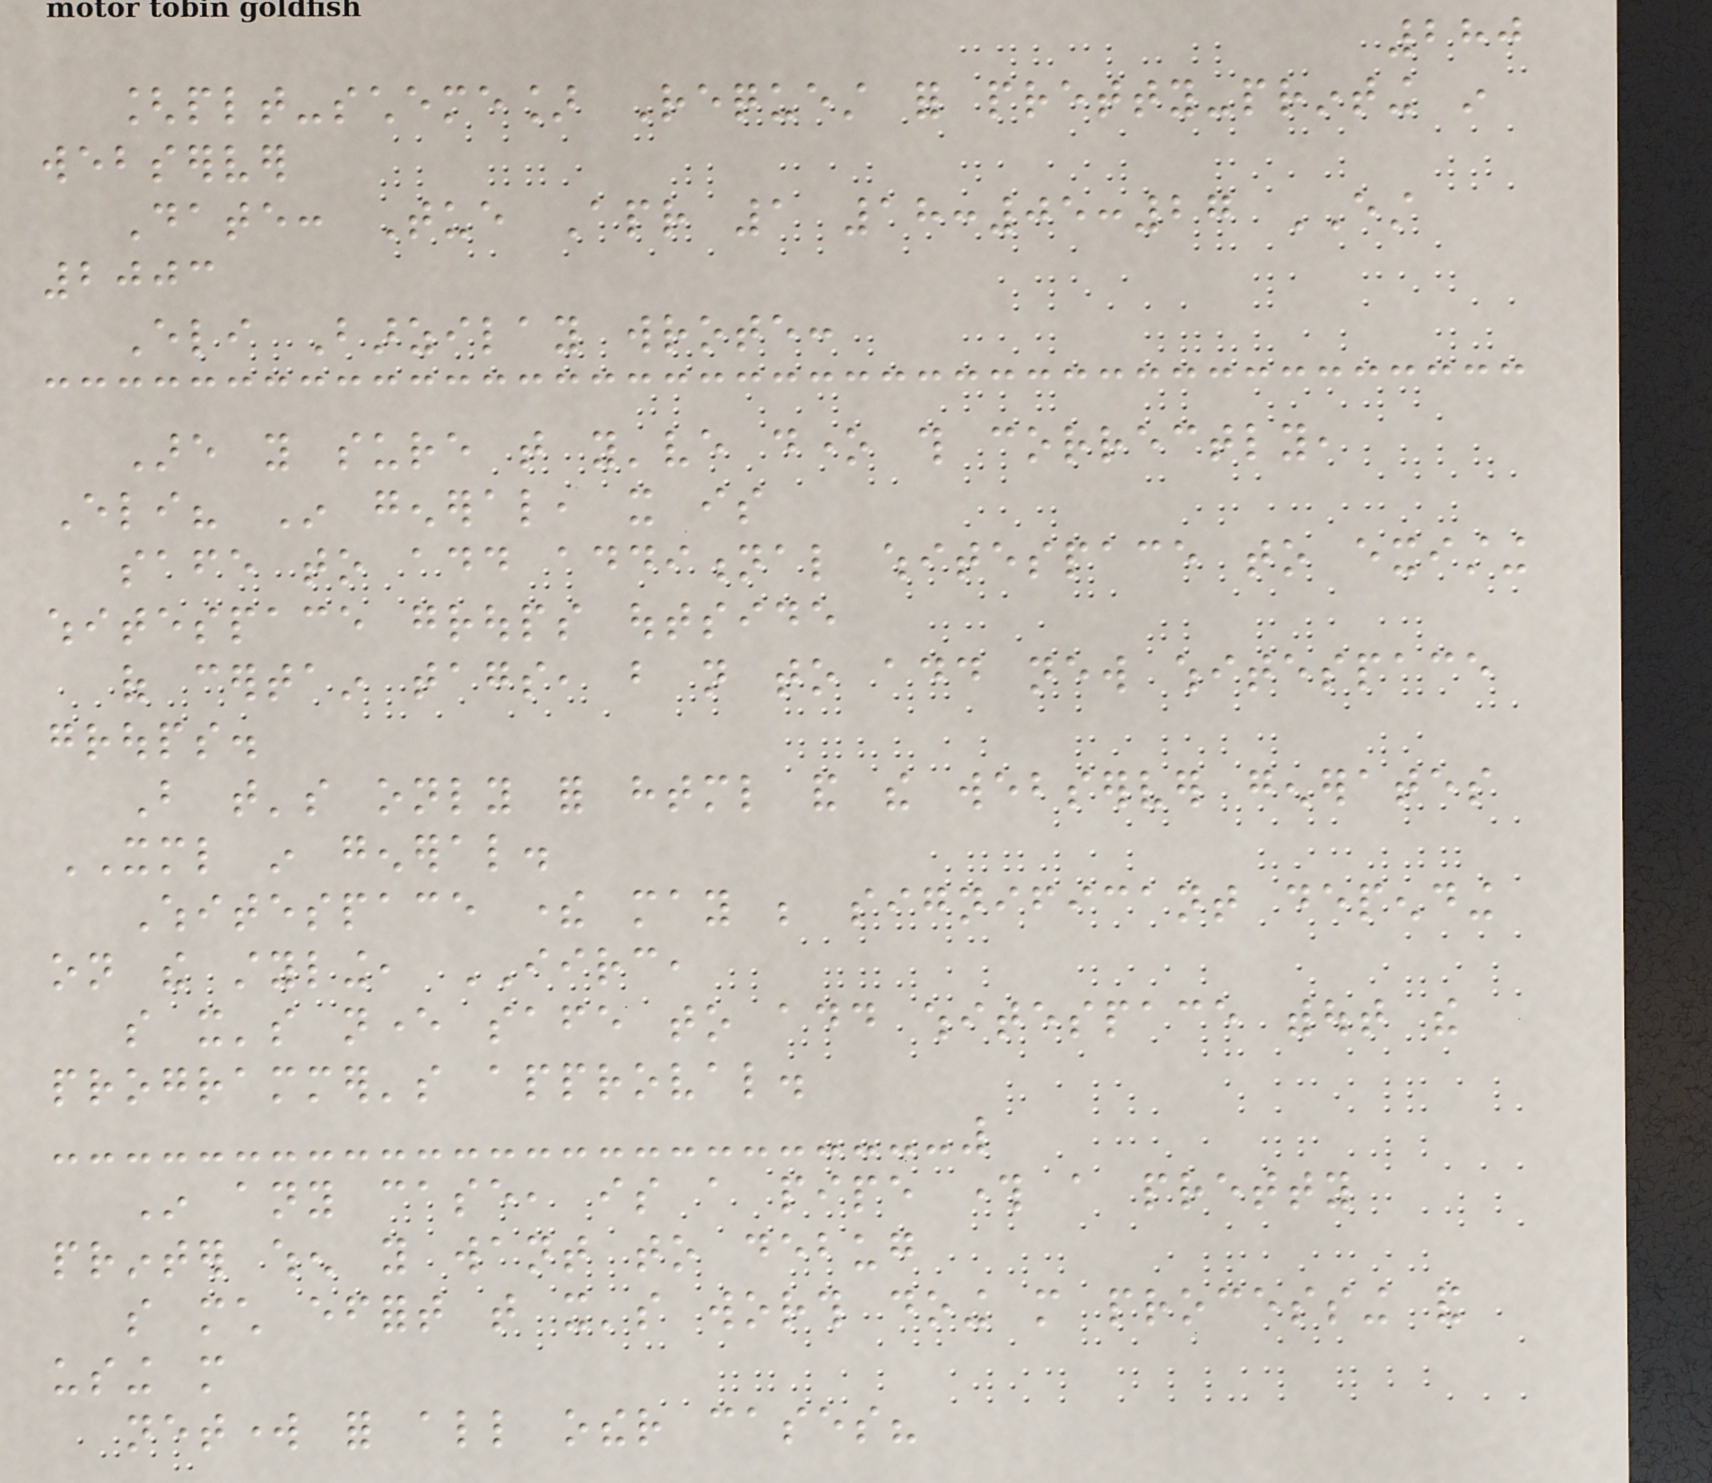280
[plt-scheme] Request for pretty-printing in
webserver
Date: Tue Apr 1 18:05:27 EST
2003
Eli Barzilay wrote:
Are you sure that you've done this correctly,
Eli? In general, it is
safe to add additional whitespace to existing
whitespace groups outside
of certain tags, but not to add new whitespace
groups.
But that's only for html and the webserver generates
XML in general.
Whitespace there may be significant depending
on the styling, IIRC,
so it's never safe to add whitespace without the
programmer's approval.
In any case, is a pipe through a pretty
printer when you want to debug
so much effort that it's worth doing more processing and
using more
network for all other cases?
